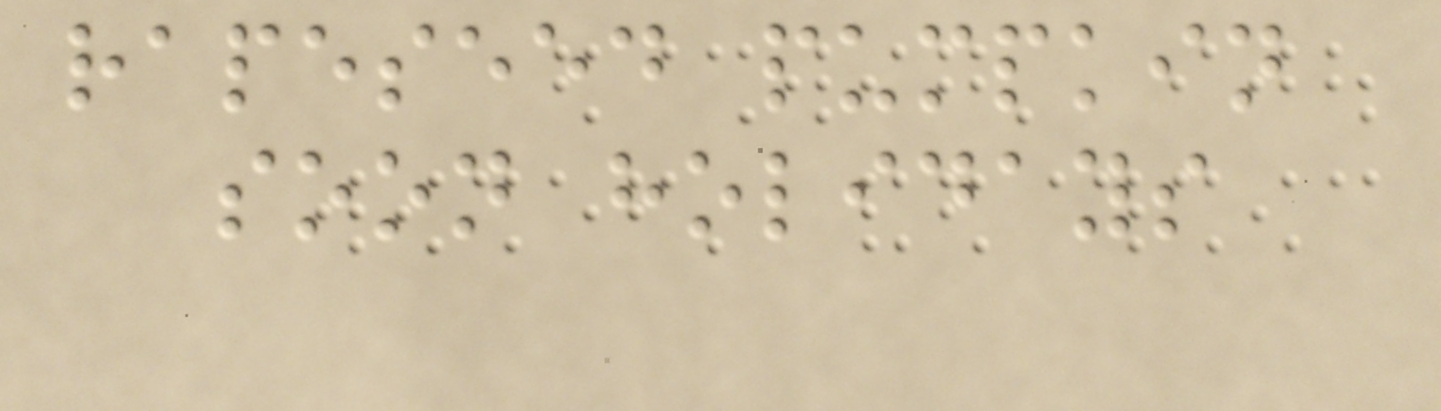rapeseed pumpkin
soon holidays
